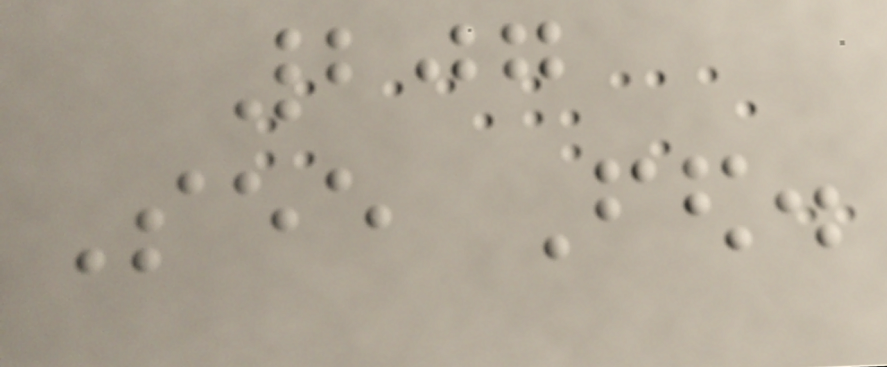207
See Fed.
